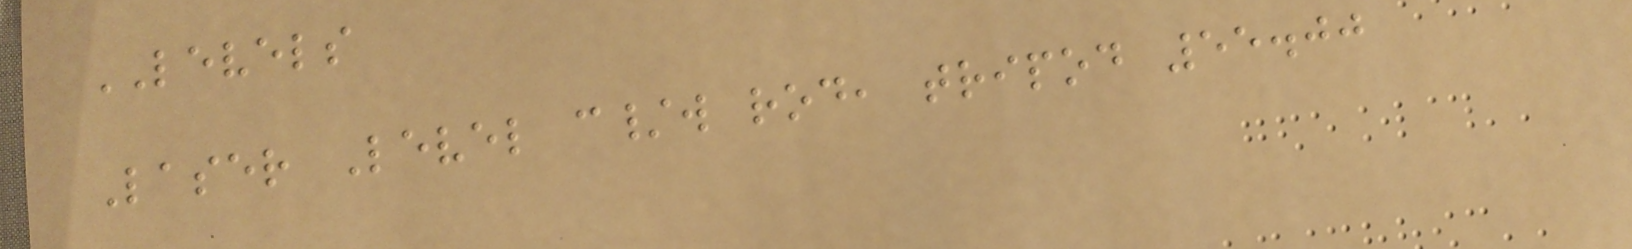LEVELS
Laser Level c/w rod, tripod 55.00
